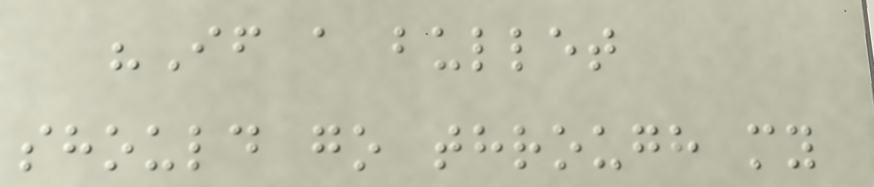"If a bullet
should go through my
